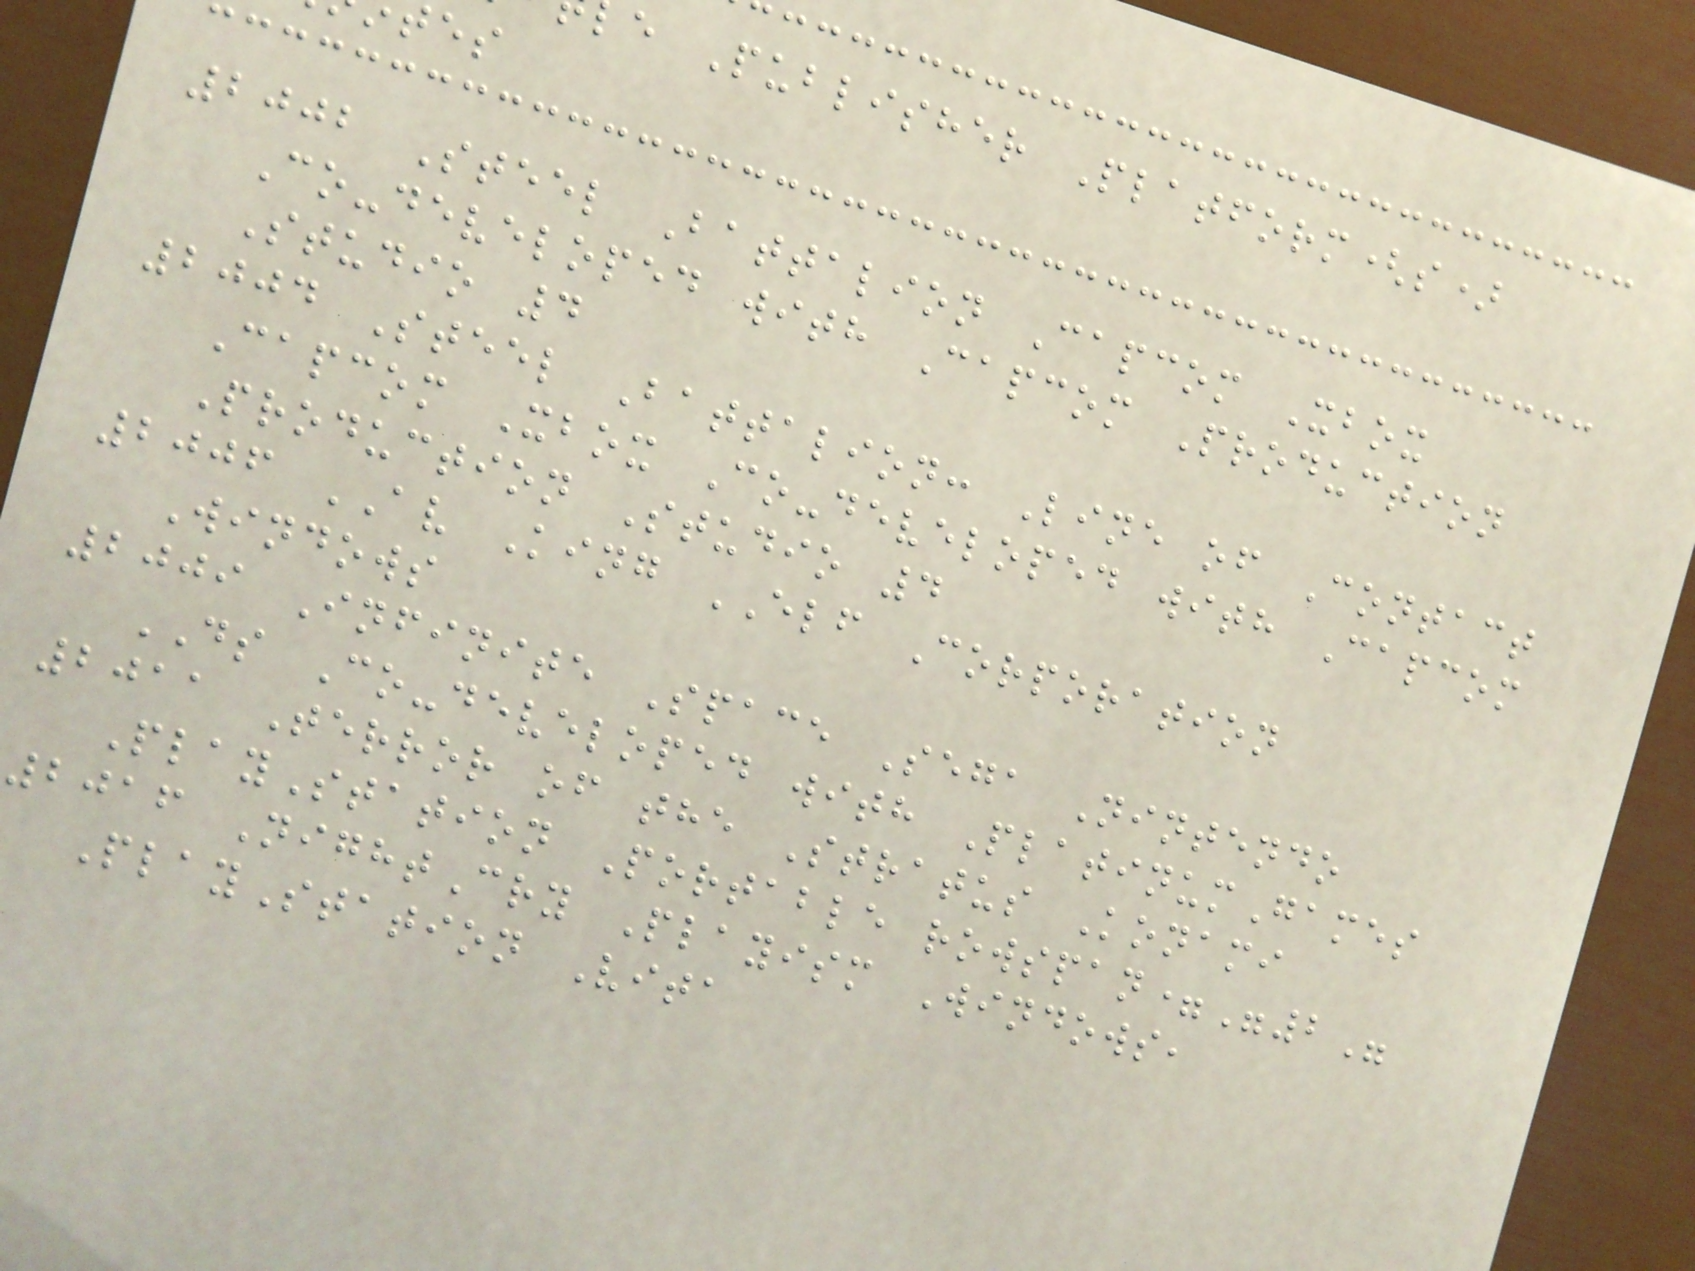e Publisher Platform(s)
2002 Steel Battalion Capcom Xbox
Co-developed with Capcom Production
Studio 4
2004 Steel Battalion: Line of Contact
Capcom Xbox Co-developed with Capcom
Production Studio 4
2006 AV King ELF Corporation
Windows
2009 Infinite Space Sega Nintendo
DS Co-developed with PlatinumGames
2011 Terror of the Stratus Konami
PlayStation Portable rowspan="2"
2016 NightCry Playism Windows,
PlayStation Vita
